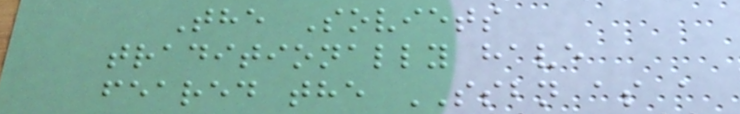The Soviets
traditionally have
feared the SSBN as a
